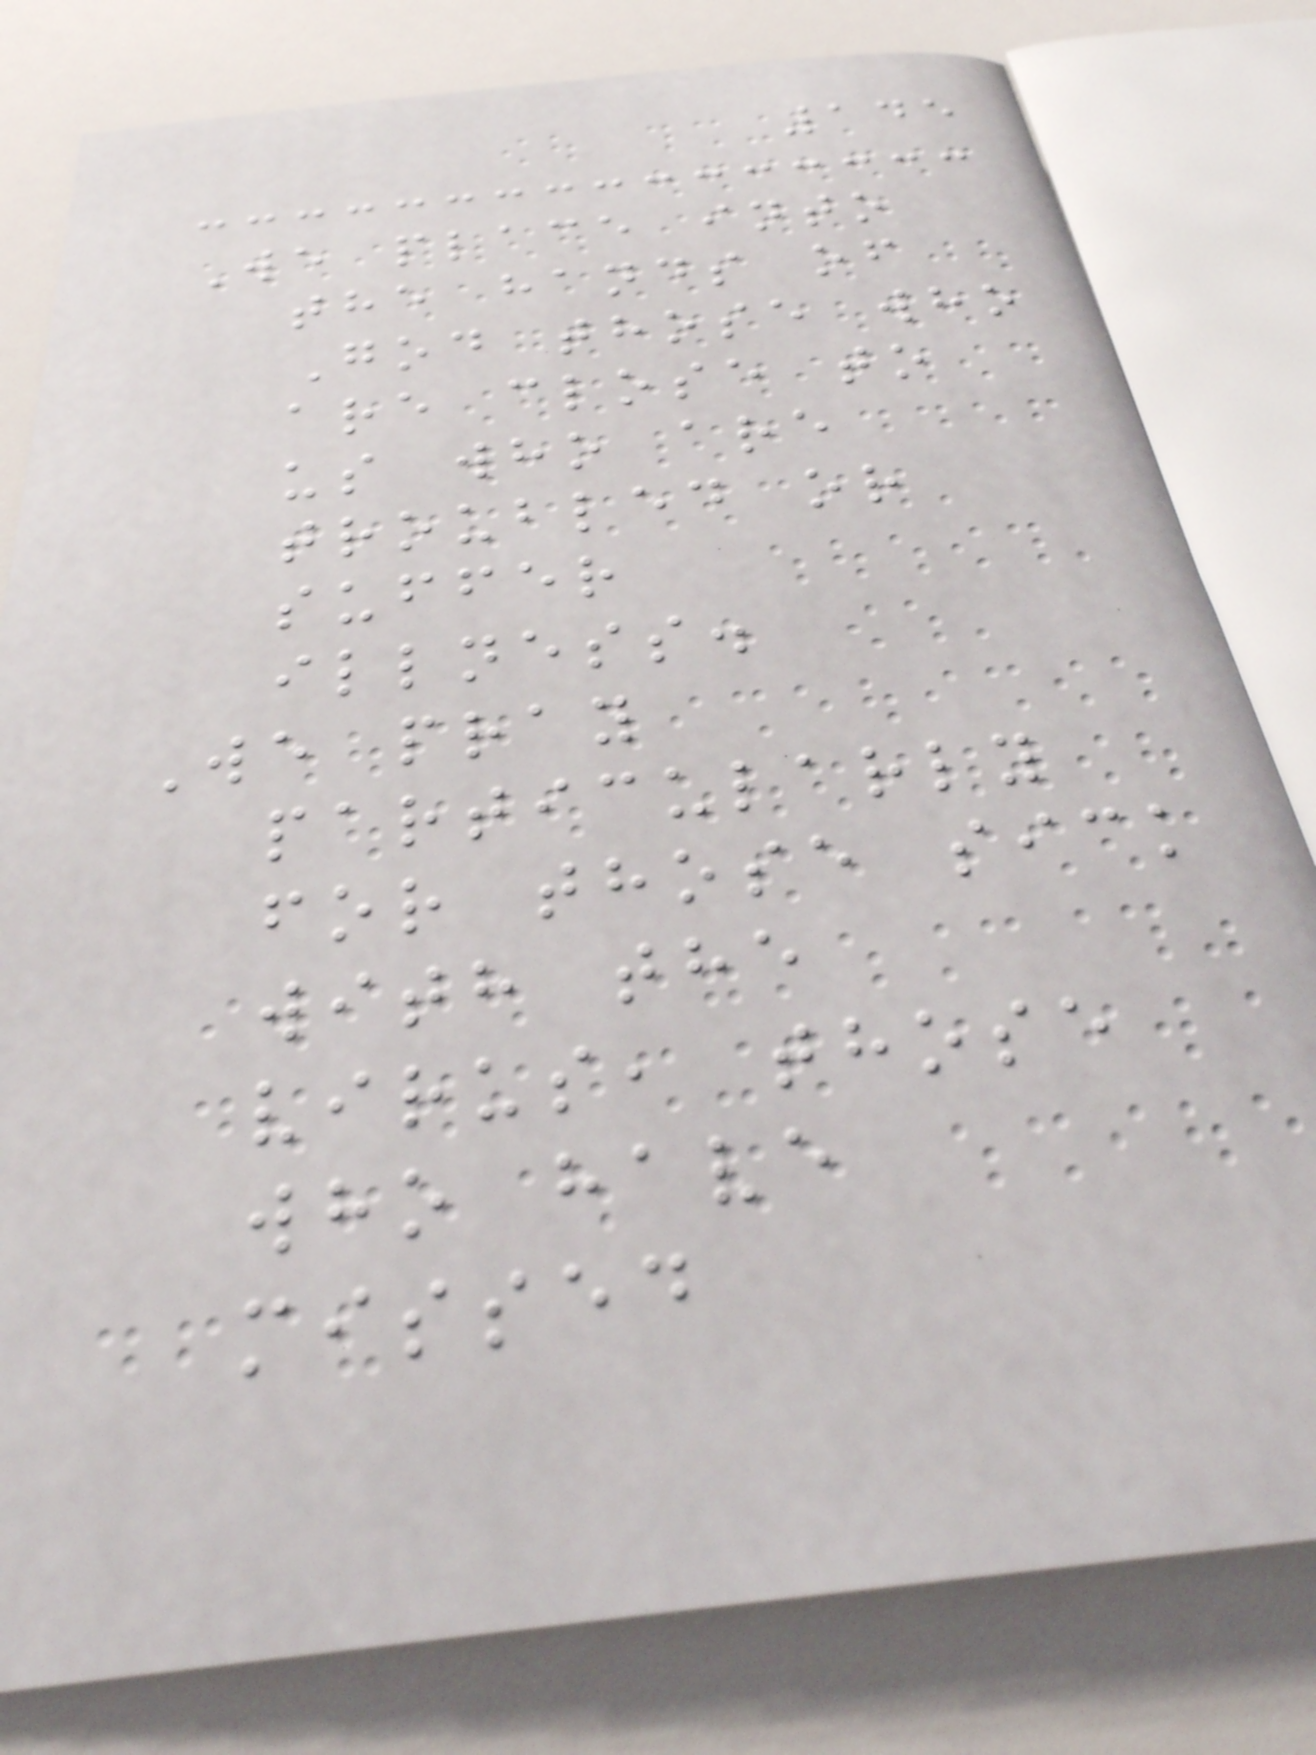145
We place into
the hands of
God those who
are close to
us who are
troubled or
suffer
illness.
We pray
particularly
for those sick
with the
virus, those
who have
missed
